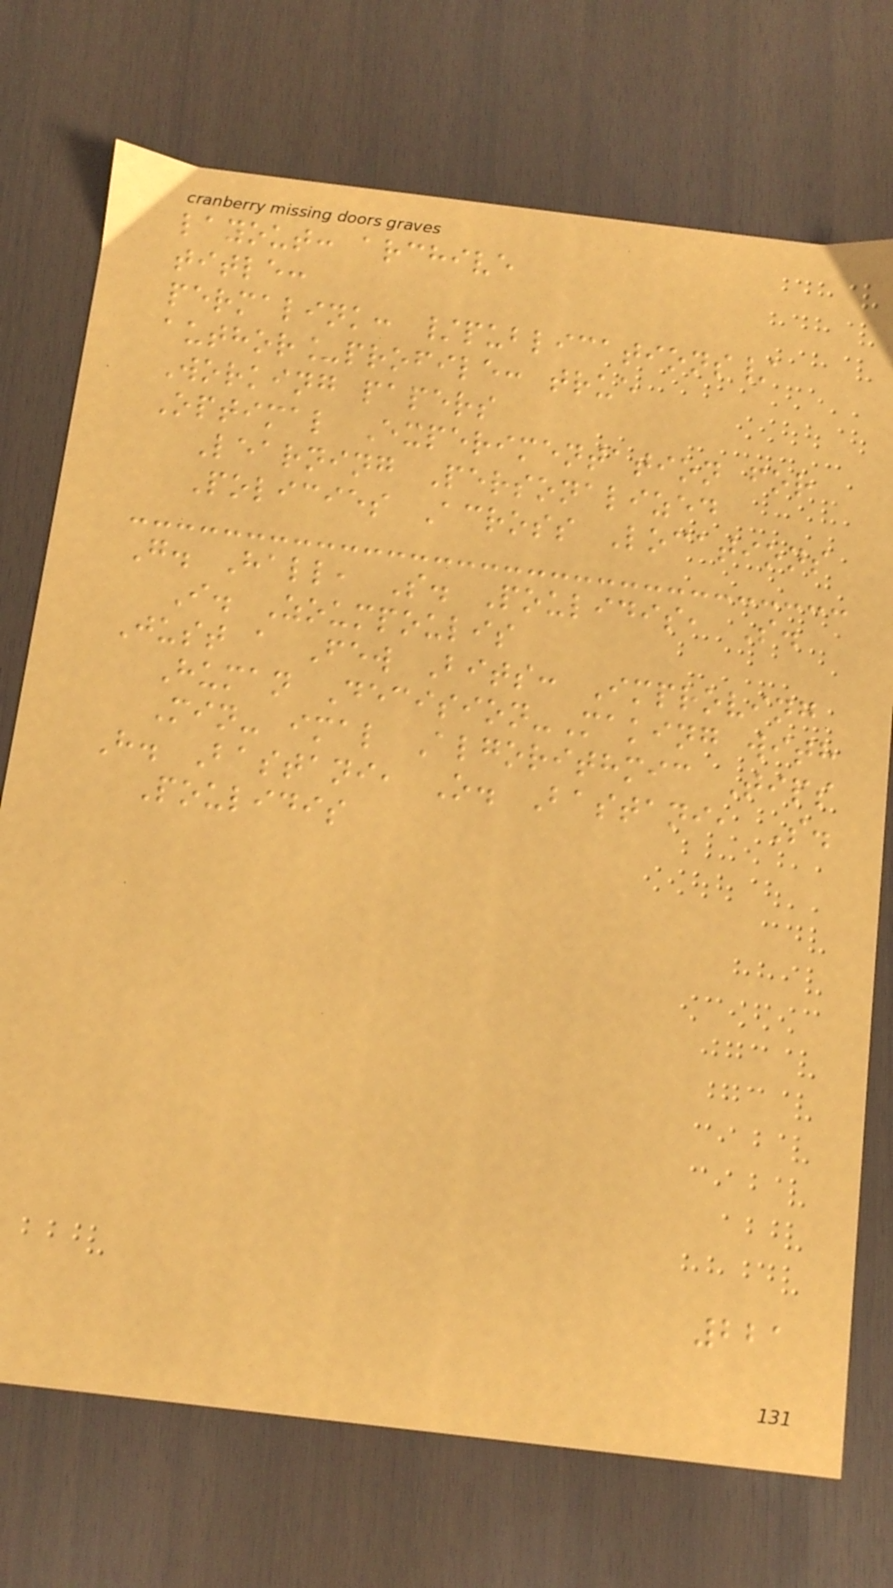layout: archive
title:
permalink: /publications/
author_profile: true
Working papers
Optimal Experimentation for
Learning Personalized
Policies Across Locations
G. Hall, S. Poulidis, S.
I. Zoumpoulis
Just a Few Bits: Improving
Human Decision-Making with
Min- imal Algorithmic Tips
H. Bastani, O. Bastani, S.
Poulidis
221
